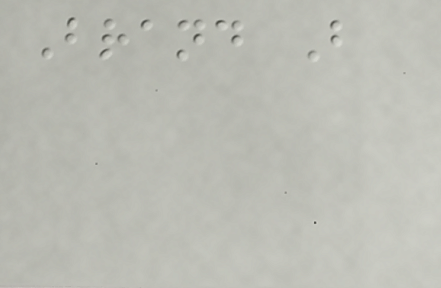Brand B
